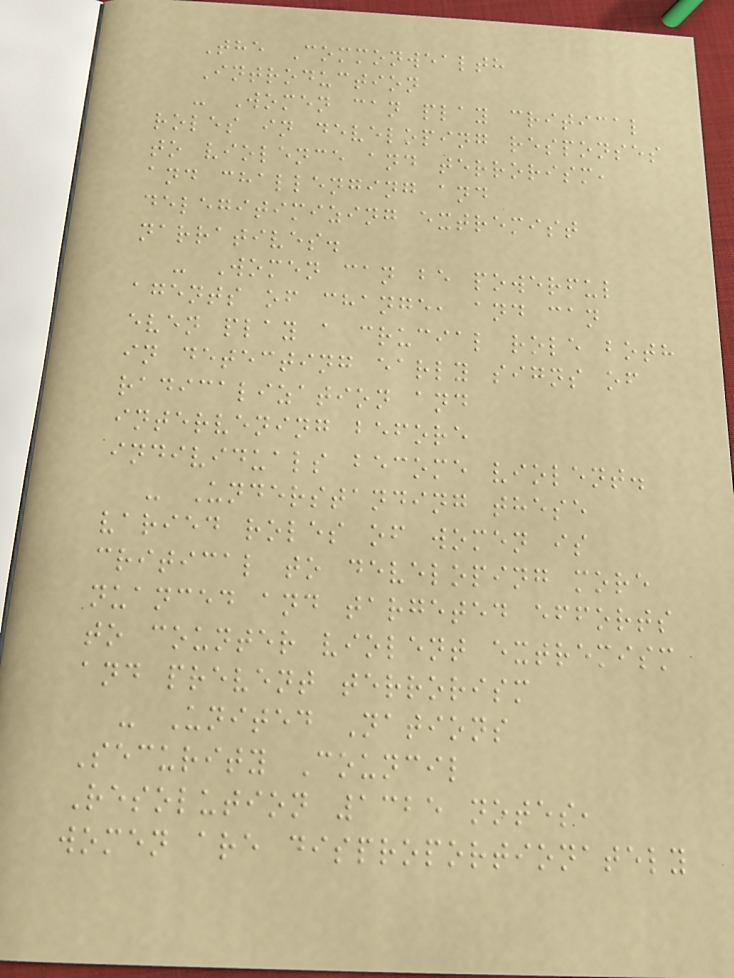The Commonwealth
Introduction
- Women can play critical
roles in developing responses
to violence and terrorism,
and challenging and
delegitimizing extremist
narratives.
- Women can be powerful
agents of change, and can
even play a crucial role both
in detecting early signs of
radicalization and
intervening before
individuals become violent.
- Understanding these
varied roles of women is
critical to developing more
nuanced and targeted efforts
to counter violent extremism
and prevent terrorism
- United Nations
Security Council
Resolution 1325 notes,
women are disproportionately
